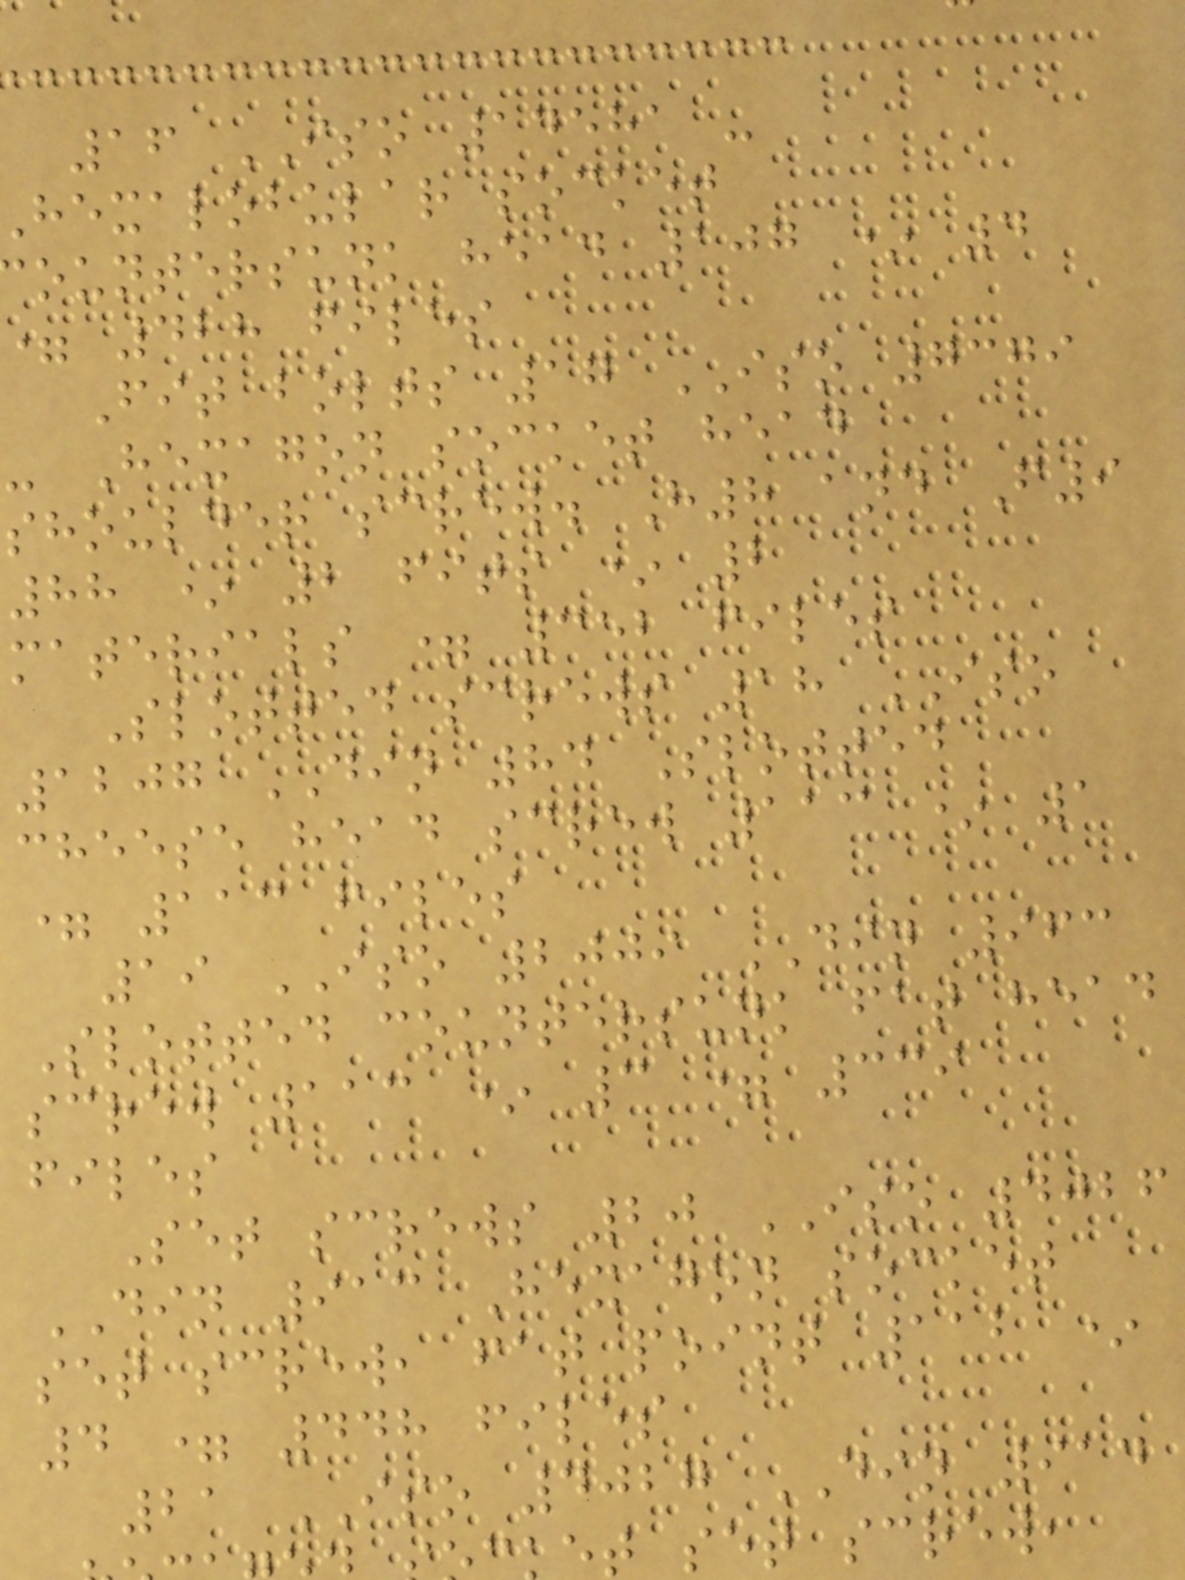16 ISO 14581 -
hexalobular socket
ountersunk head 107 * 4
428 files
Fit bolts 17 ISO 7379
- Hexagon socket head
shoulder screw. H8 and F9
88 * 2 fits * 2
materials = 352 files
Slotted screws 18 ISO
1207 DIN 84 Slotted
cheese head screw 113 * 1
= 113 files
19 ISO 2009 DIN 963
Slotted countersunk fat head
screw 113 * 3 = 339
files
Set screws 20 ISO 4026
DIN 913 Hexagon socket
set screw, fat point 112 *
4 = 448 files
21 ISO 4027 DIN 914
t set screw,
